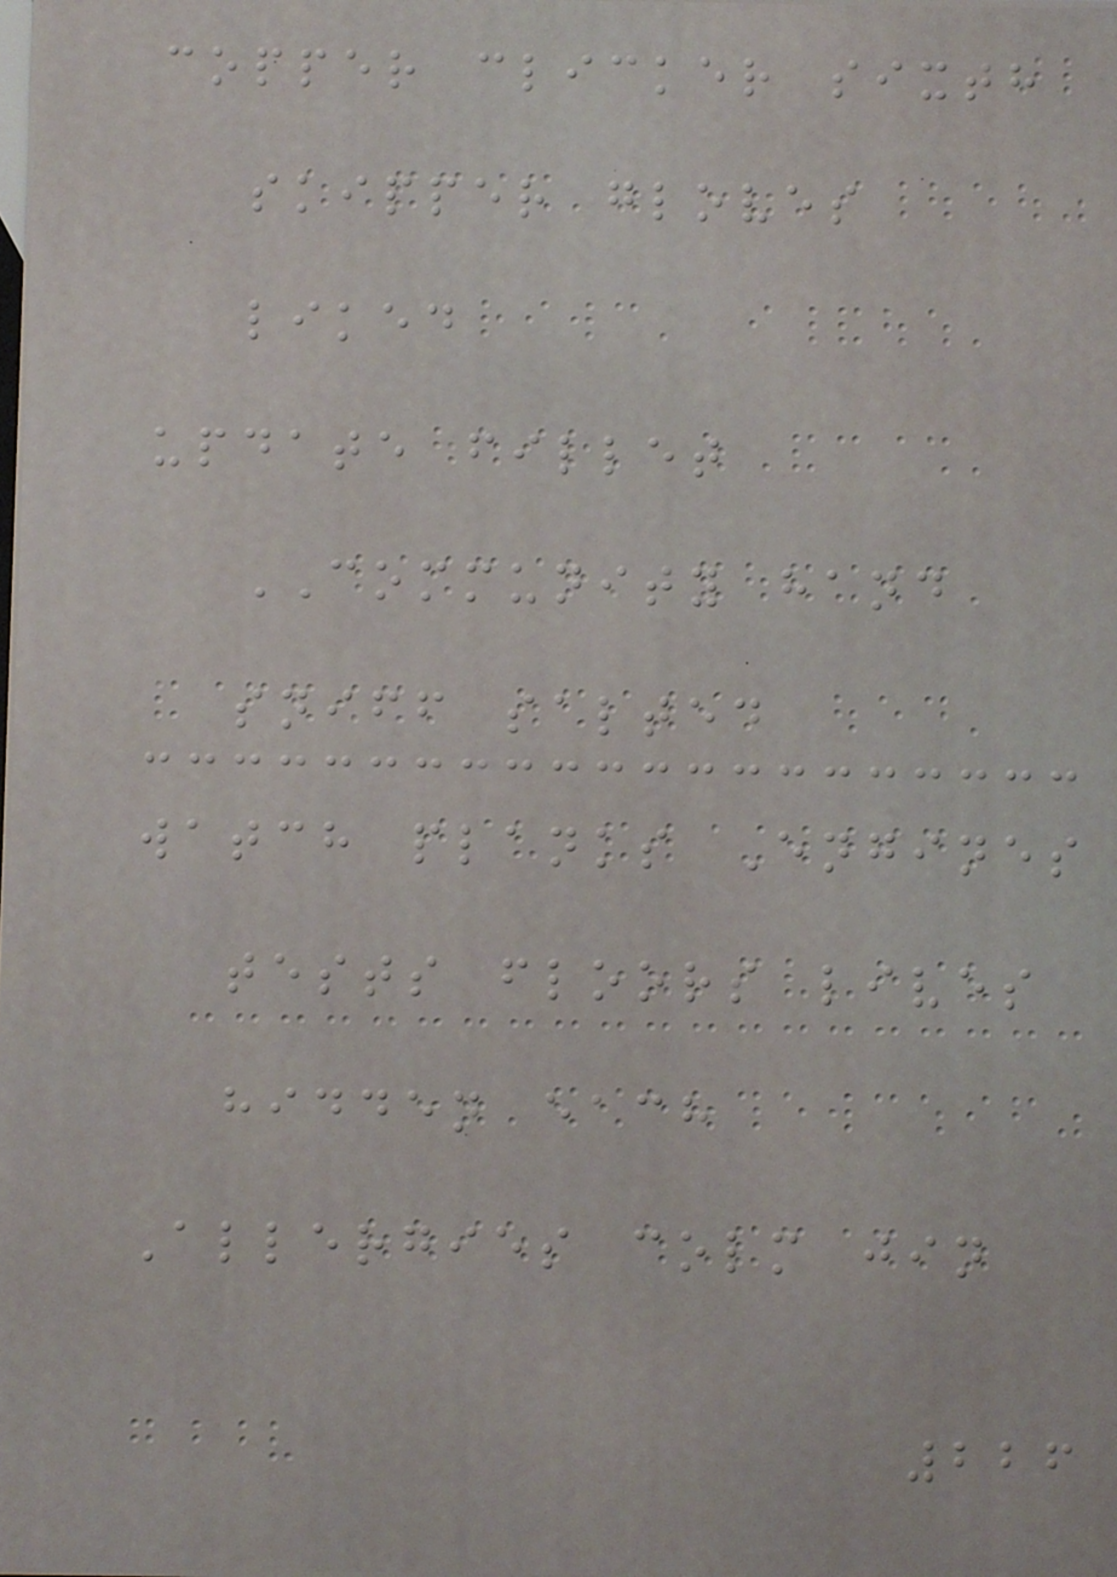copper clicker sixth
skipper gloves
liked
update fillet
COMMUNITY hand
sniff salted
watch planks Engines
tests floors lives
hidden each
Allergies colm jin
226
